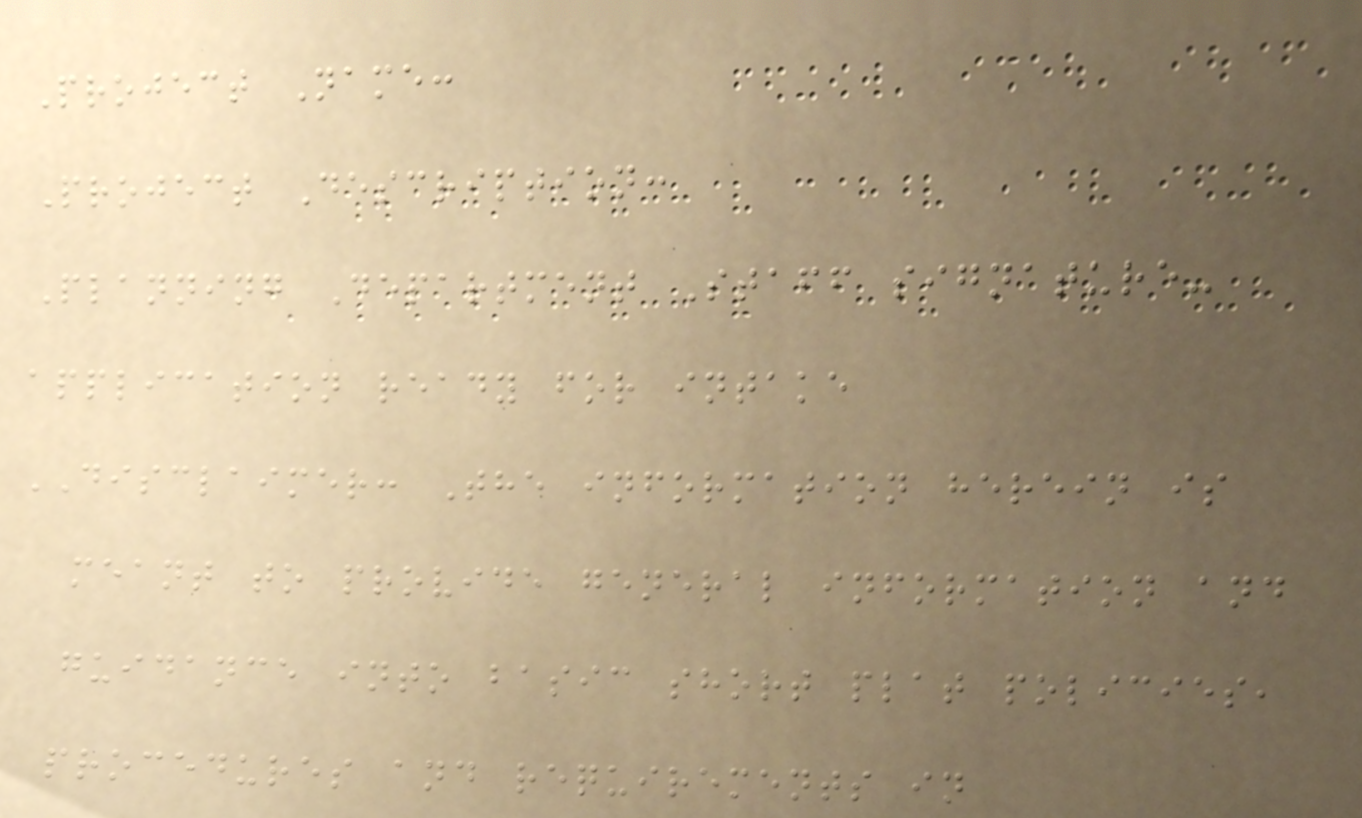Project Name:
Project Description:
Planning Department Staff signature-
application ready for intake
DISCLAIMER: The information herein is
meant to provide general information and
guidance into basic short plat policies,
procedures and requirements in
